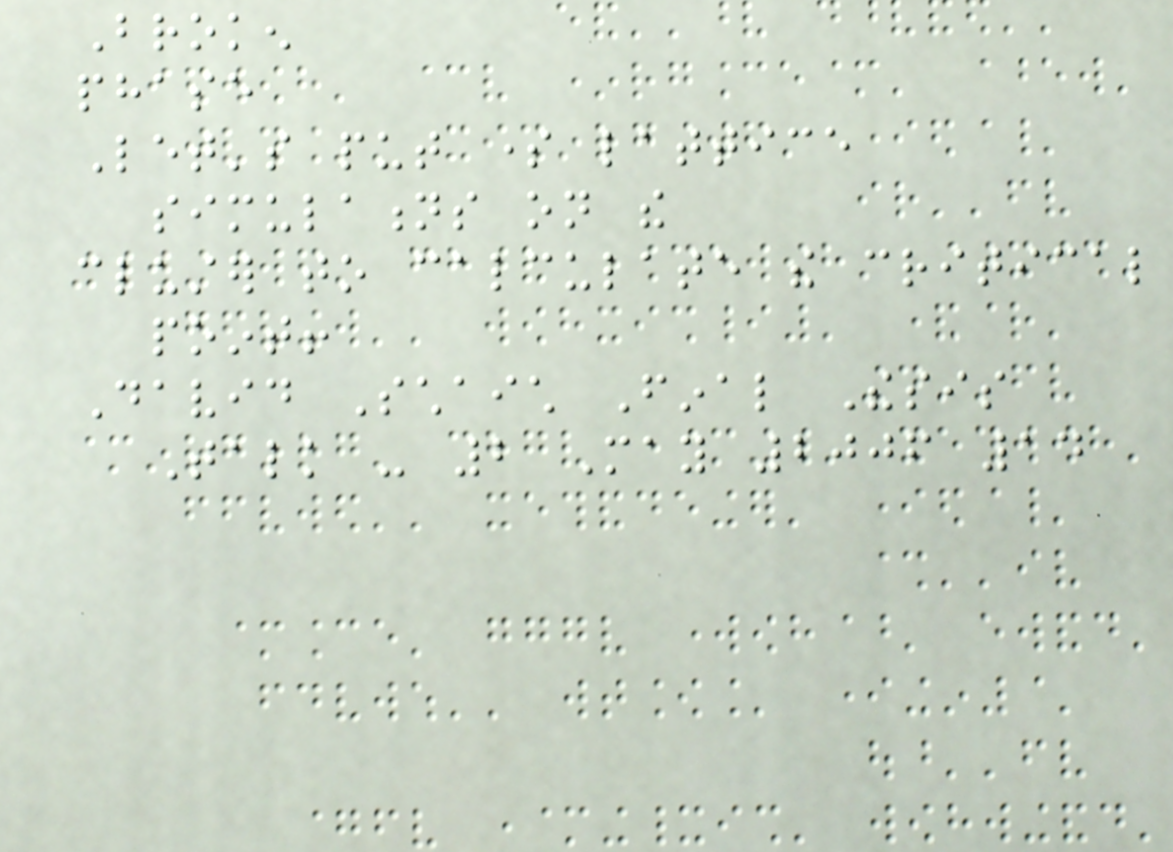Broken
phase
Let's put some lattice
simulations on the
cluster to calculate the critical
point!
David Schaich Final Thesis
Talk - 2 May 2006 14
